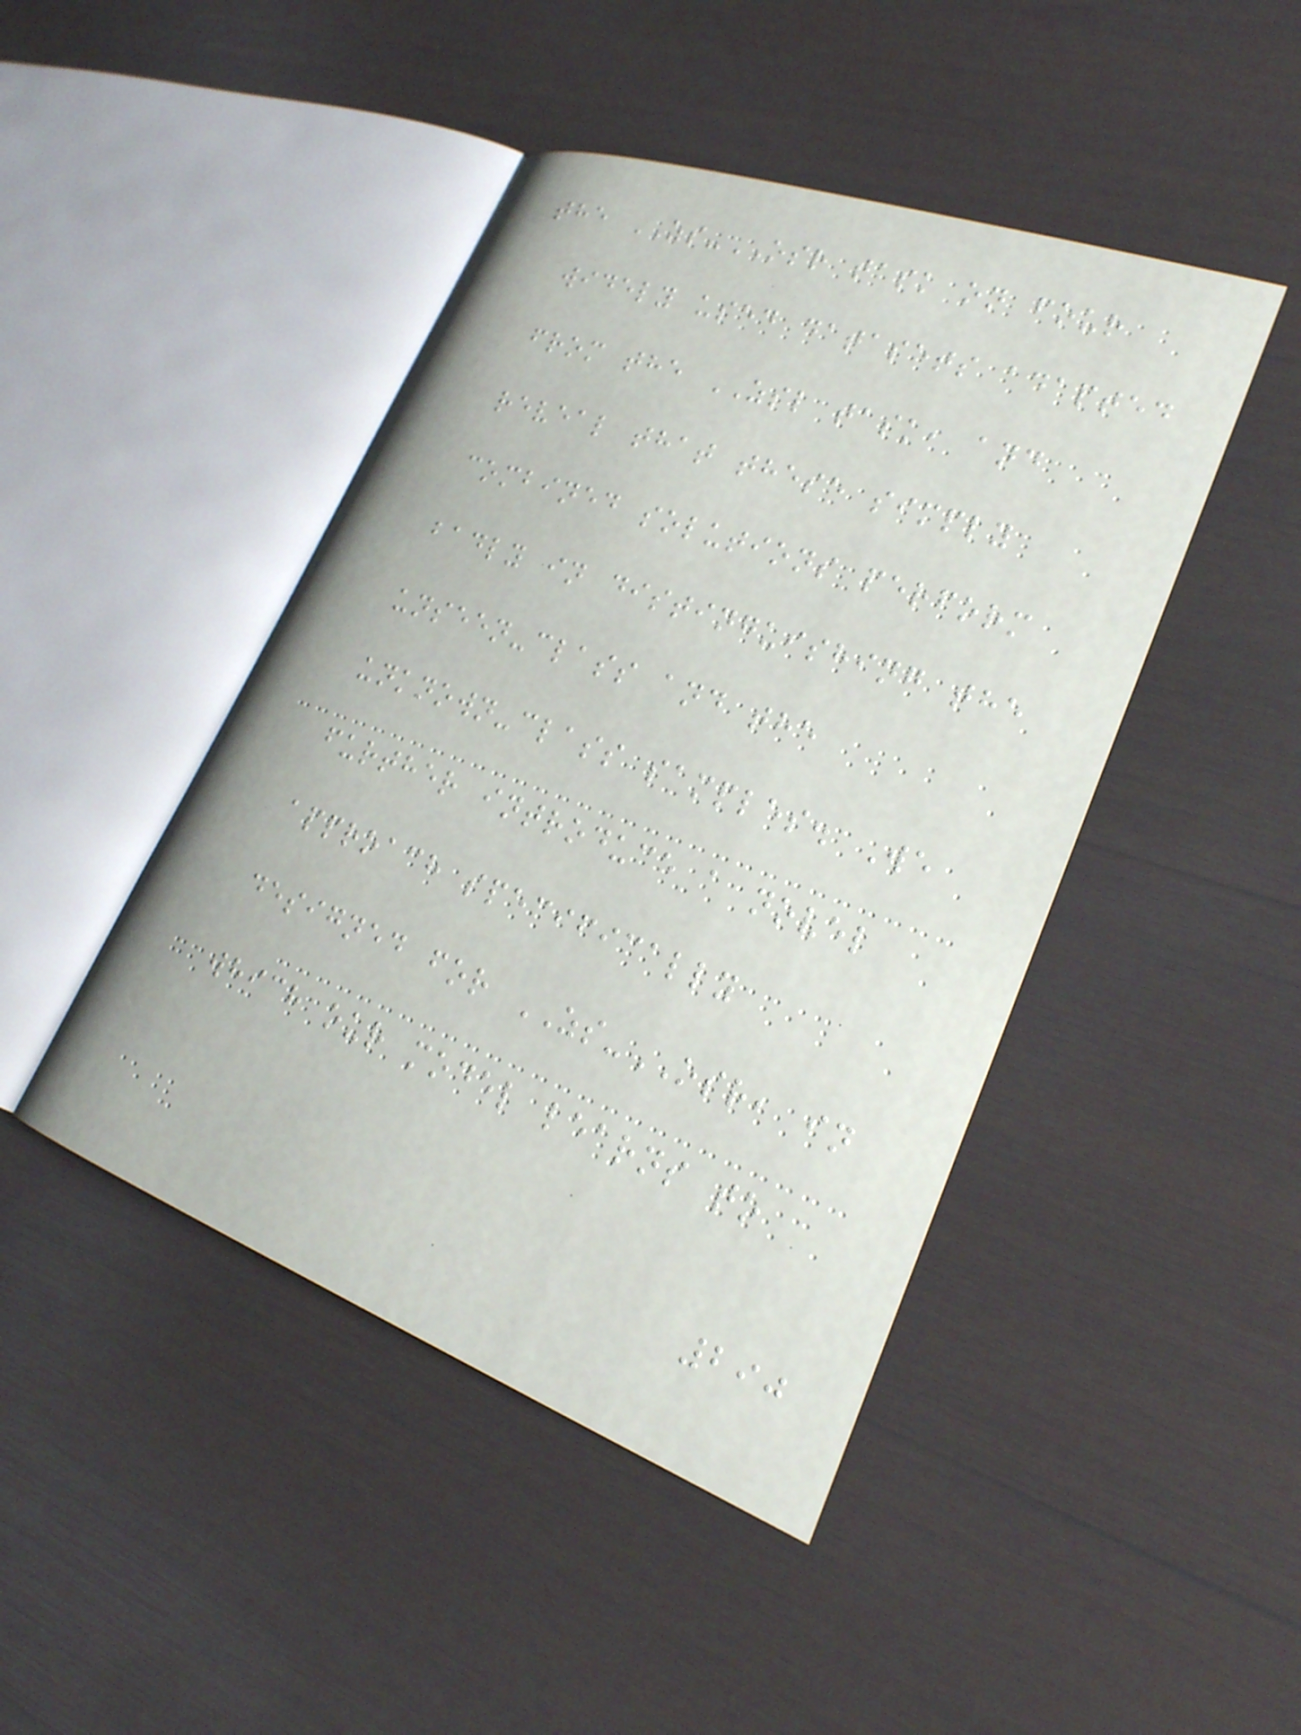the ZS-OSR task on four
widely used datasets adapted
from the ZSL task, and
reveal that these simply
combined solutions perform
badly in distinguishing the
unseen-class and the
unknown-class samples. We
further introduce a novel
approach specifically
designed for ZS-OSR, in
which our model learns to
290
